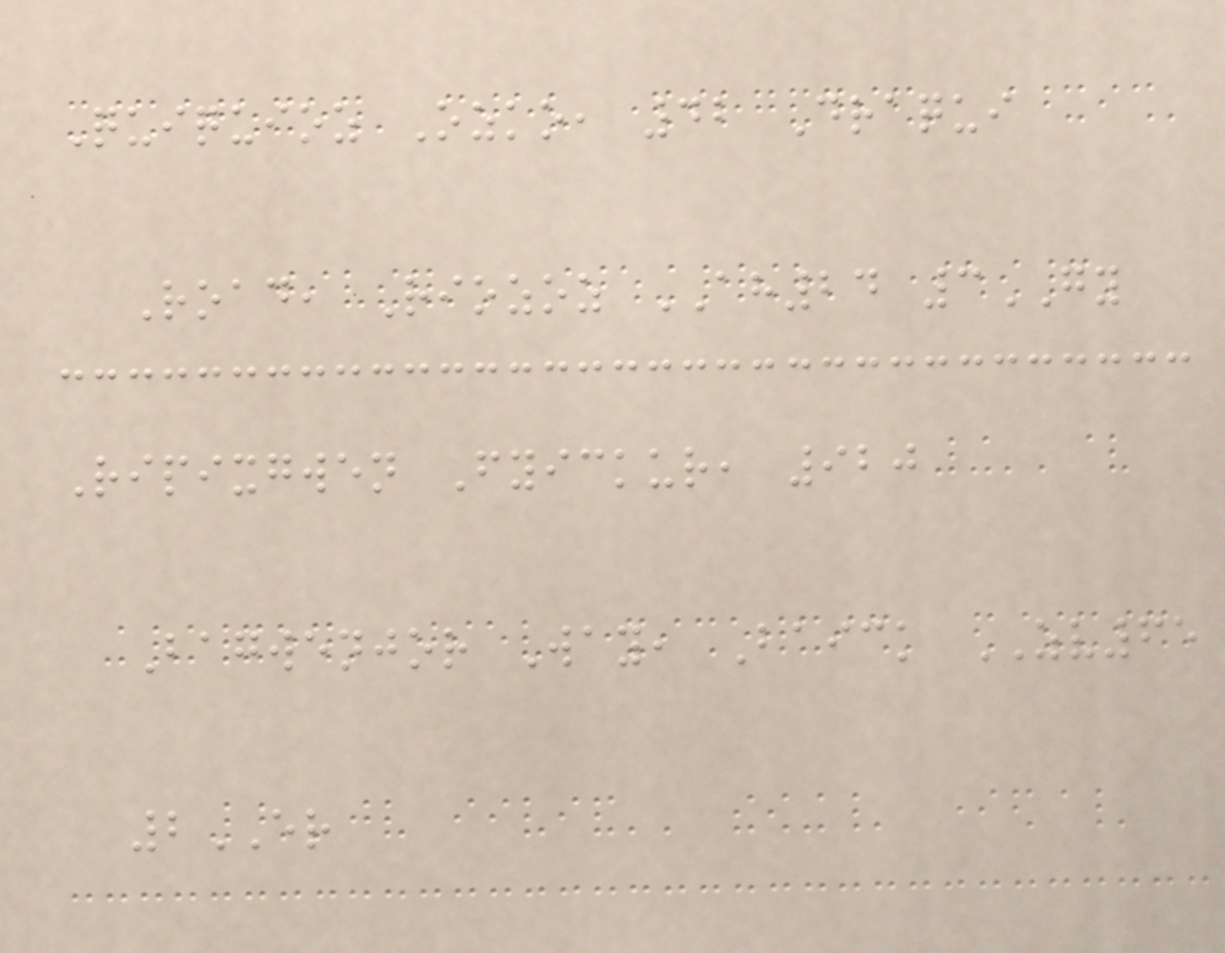Quiquioz Ozko, 42 Draqui
Road, Riozoz AH24 3GY
Ripixgwen Fyickur, 920
Bagwenjor Way, Baick ZV65
2ER
